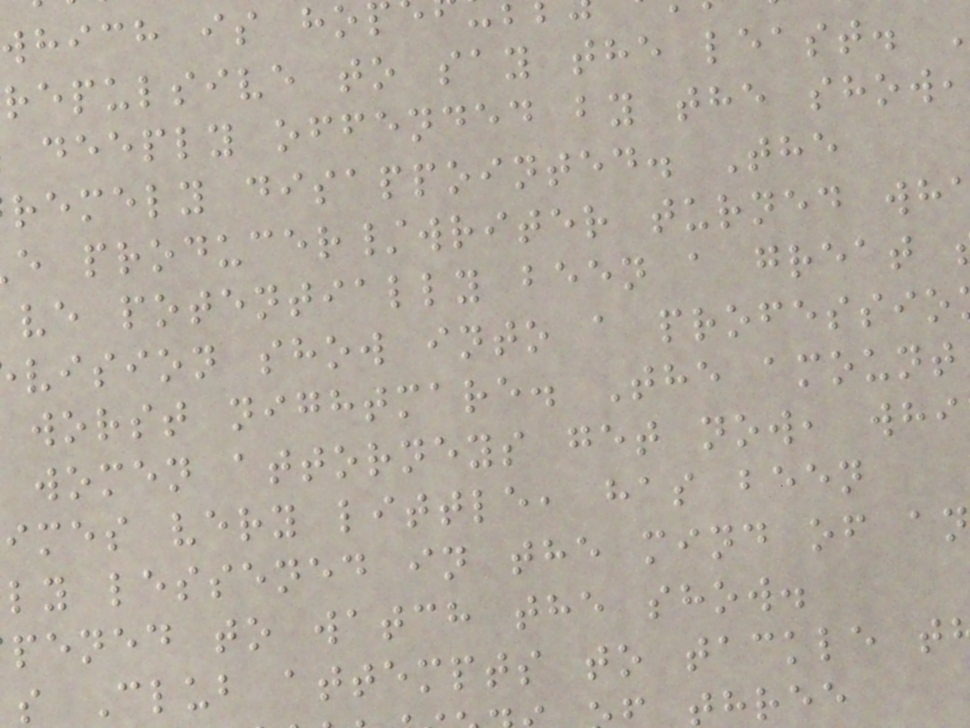which is ho
repulsive to say the least.
deeply offended by the show,
remely disappointed. The
e producer/writer turned wh
ve potentially been a great
vision show into a professio
worst nightmare. The amount
women attorneys get now, whi
imes very little, has been
ly lessened in the mind of an
pened to watch the show.
s Club attempts to tackle t
